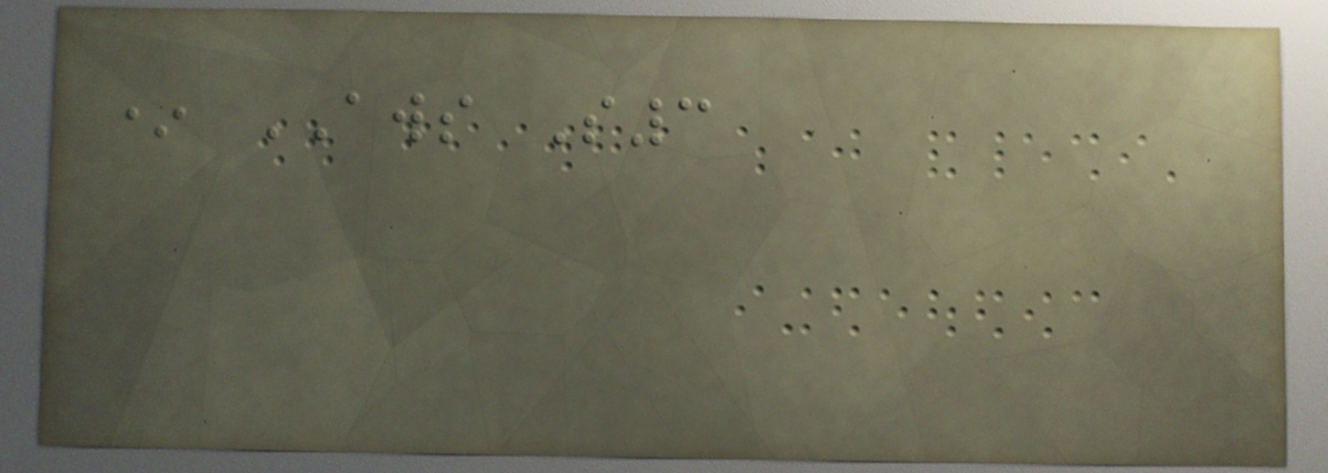* AWS S3
